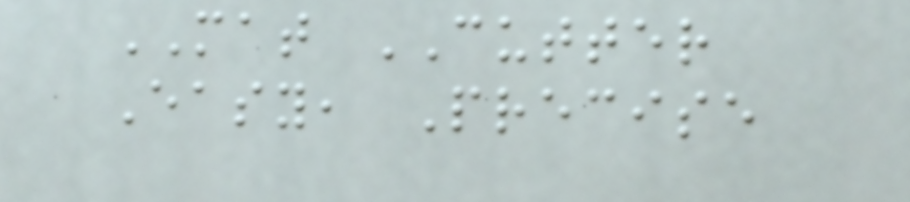MAT CUTTER
Easy, Precise
